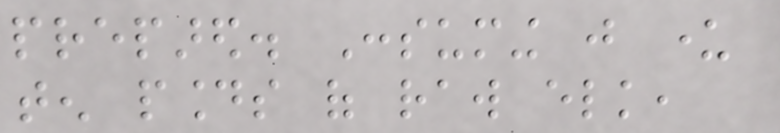prepared. Consuming just under
ten pounds of raw elk,
